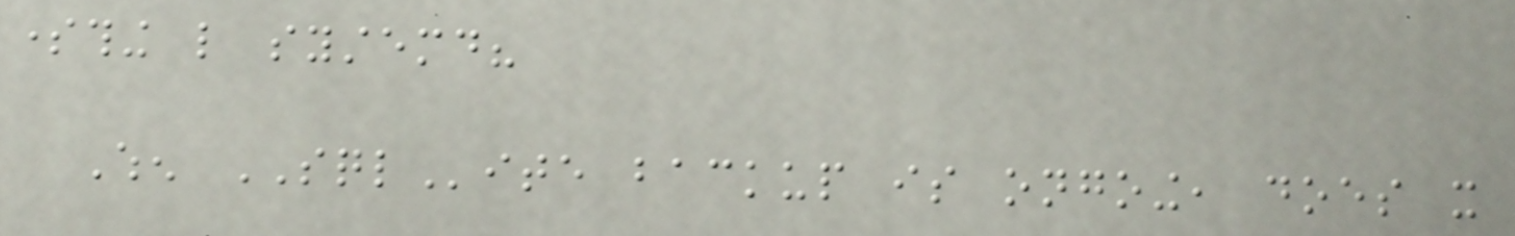something like systemd?
When SQLite backup is ongoing, does it
